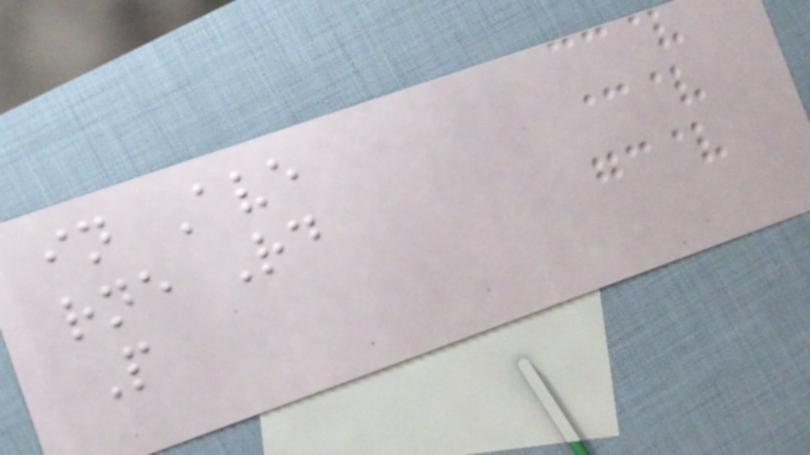in Ave
rne Rd
P
